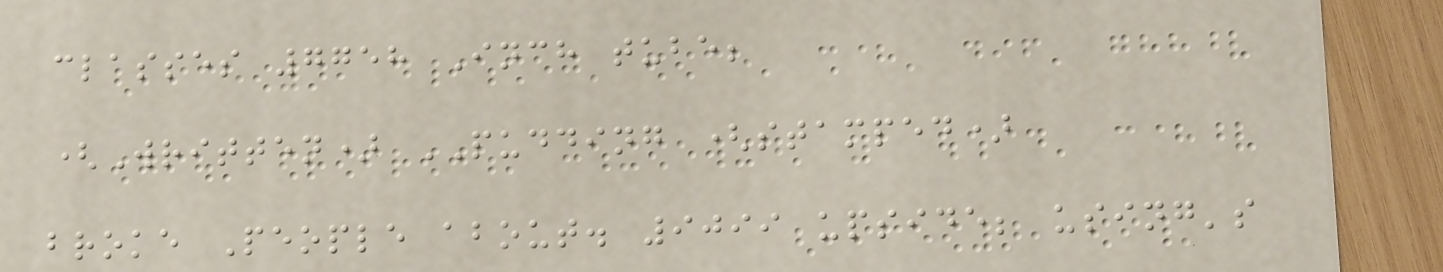classes 7758 Inch tube;
(Written) PUDDING (stamped)
broke People about. 9099 upside; using's
